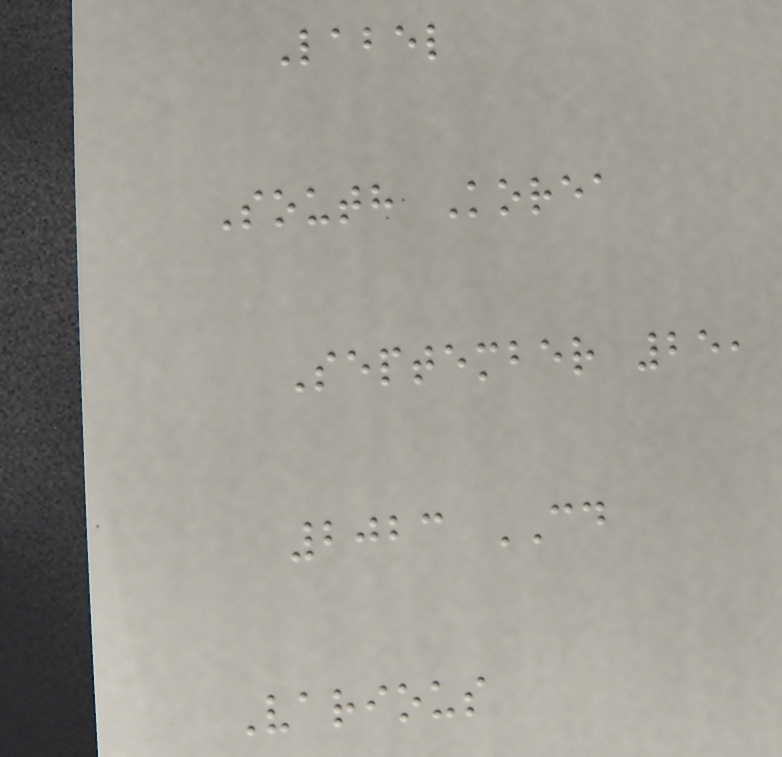Label
South Korea
September 25,
2023 CD
Various
